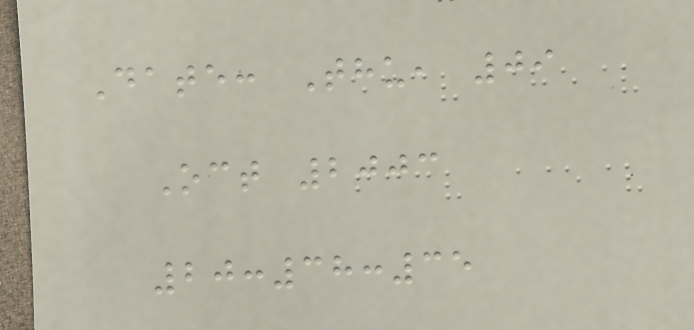Date: Thu, 09
Oct 2003
20:38:35
